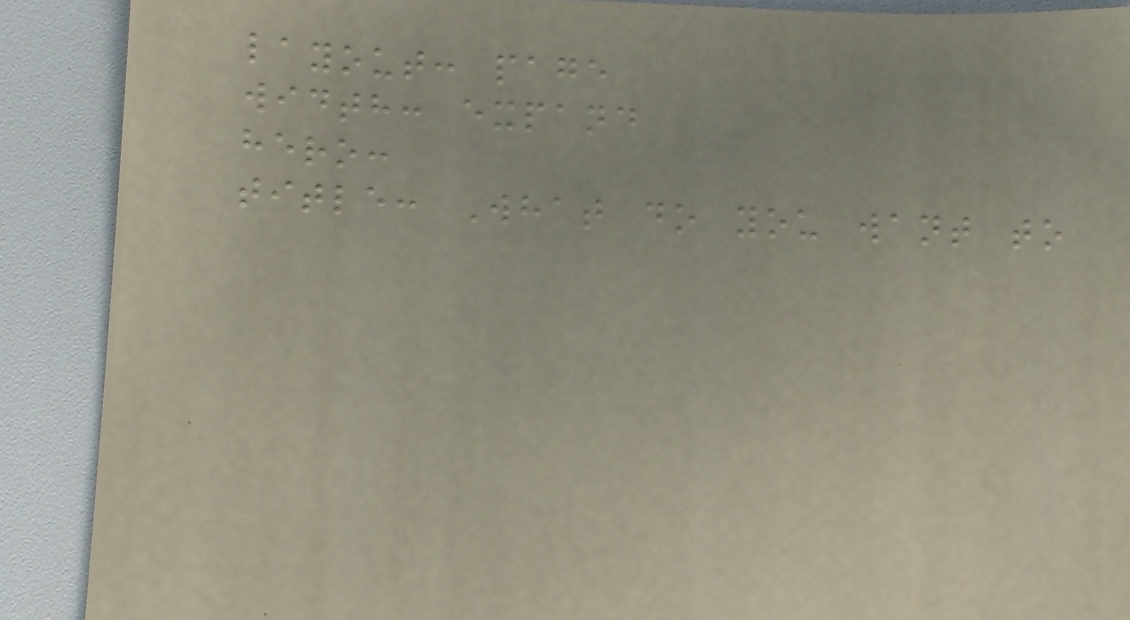layout: page
width: expand
hero:
title: What do you want to
